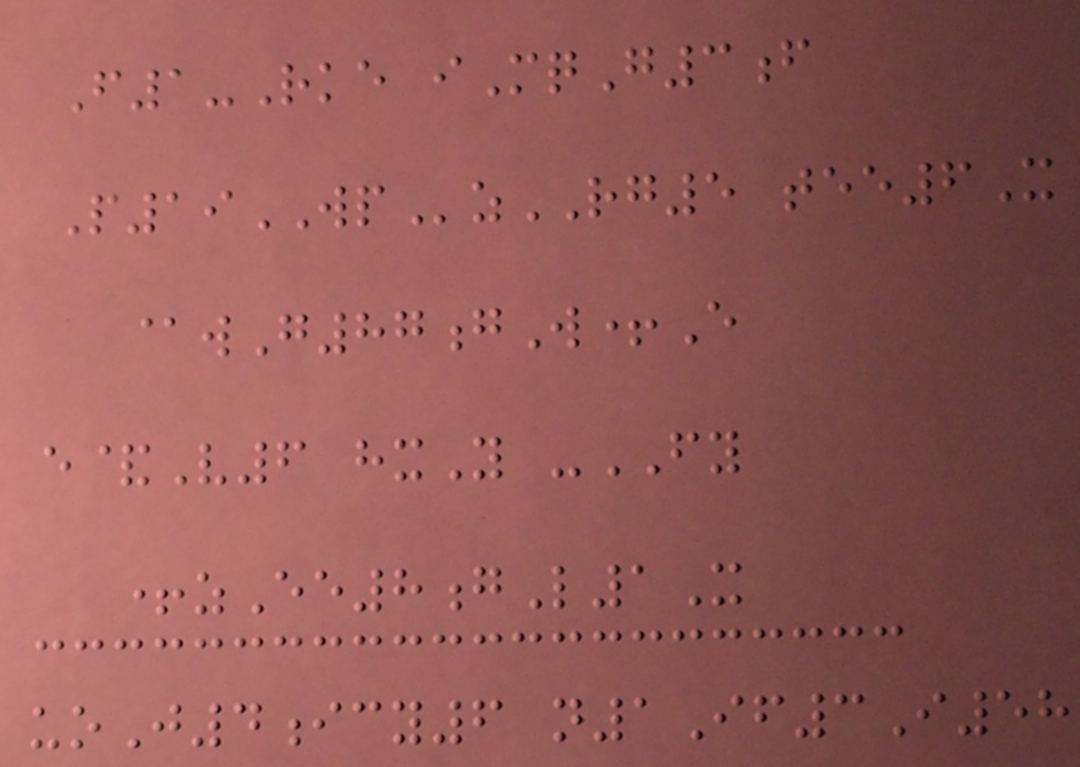F1-Rke iMqG3f
P19WPzRG5 tee6X
@wG87gW+E
e&V6 hxY -FY
+zEe8gL1X
uoJ4icy6 n1If3I58
